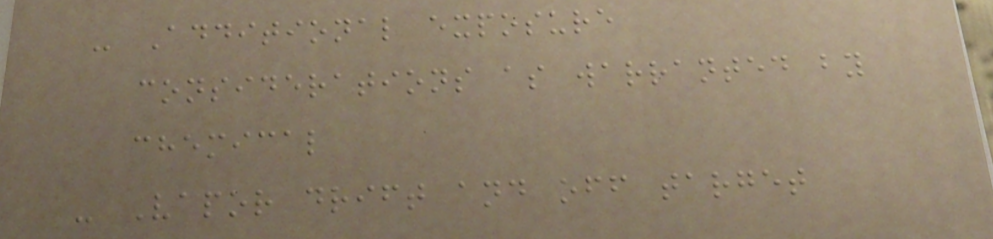- Additional exposure
considerations as warranted by
chemical
- Vapor drift and off target
